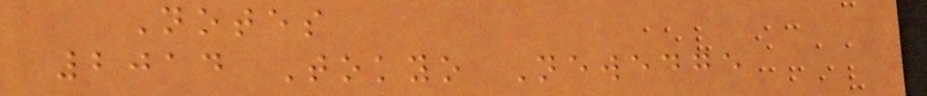Notes
2014 Tokyo Newedge
